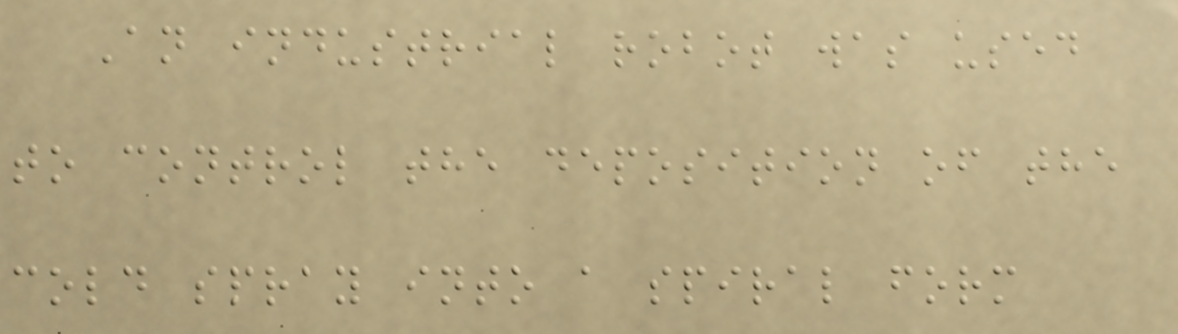An industrial robot was used
to control the deposition of the
cold spray into a spiral form
